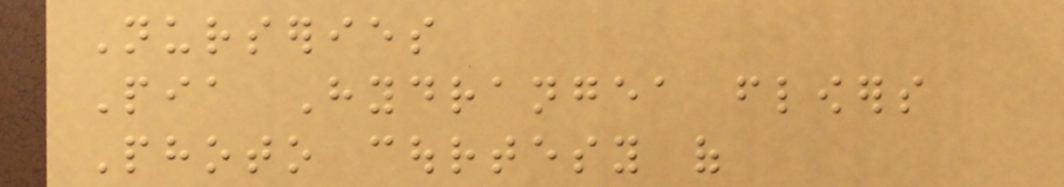Nurseries
Pia Hydrangea flowers
Photo courtesy of
